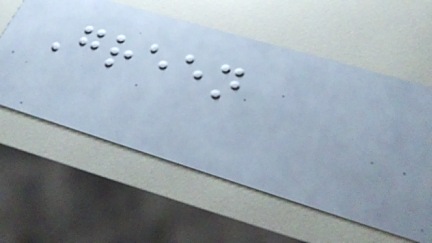Green
